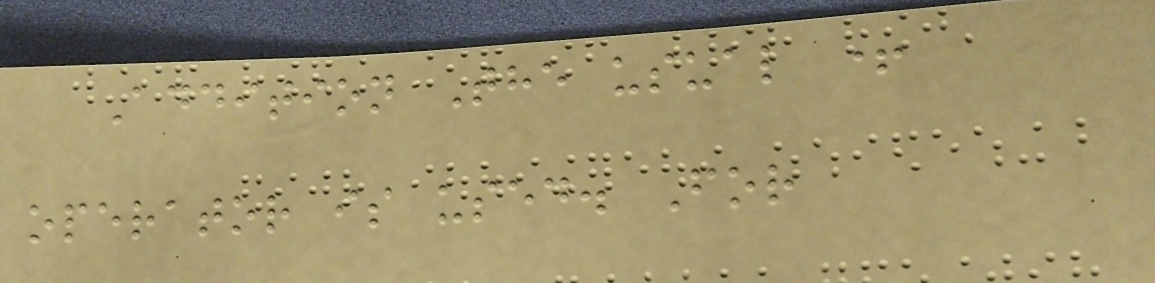Addition The usual +
operator is used. For
